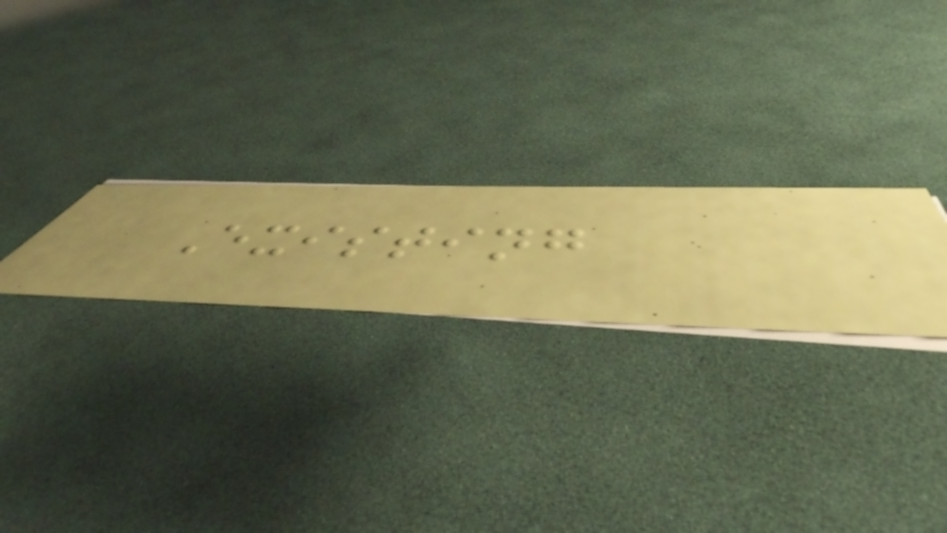Existing
